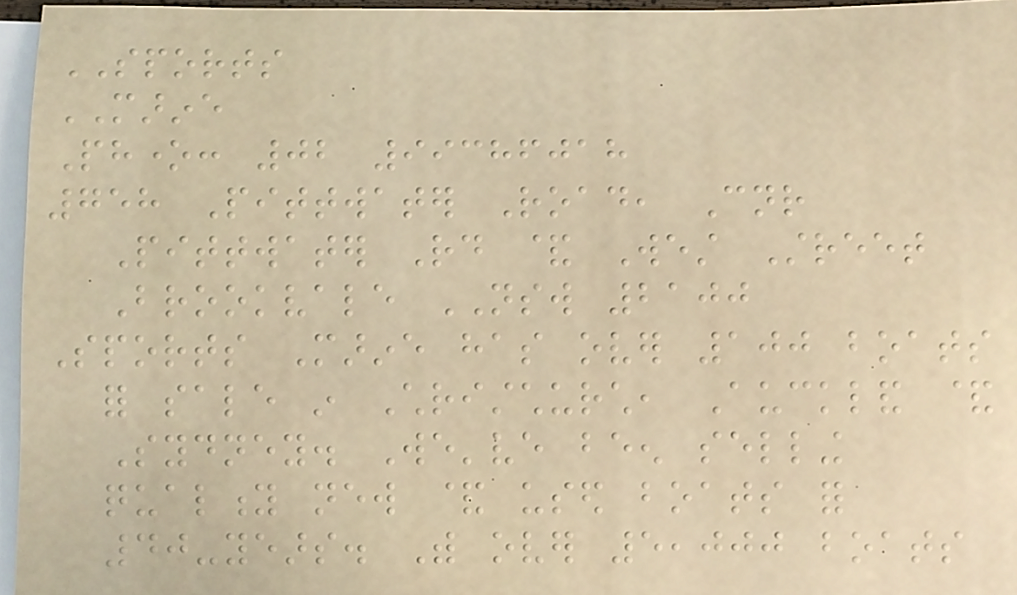SPORTS
MARINE
Phone: 02 99386018
758 Pittwater Road, Cnr
Pittwater Rd & West Street
Brookvale NSW 2100
Sports Marine has over 100 boats
for sale in Christchurch, Auckland &
Sydney. We've been selling
quality new & used boats for
40-years. With over 5,000 boats
